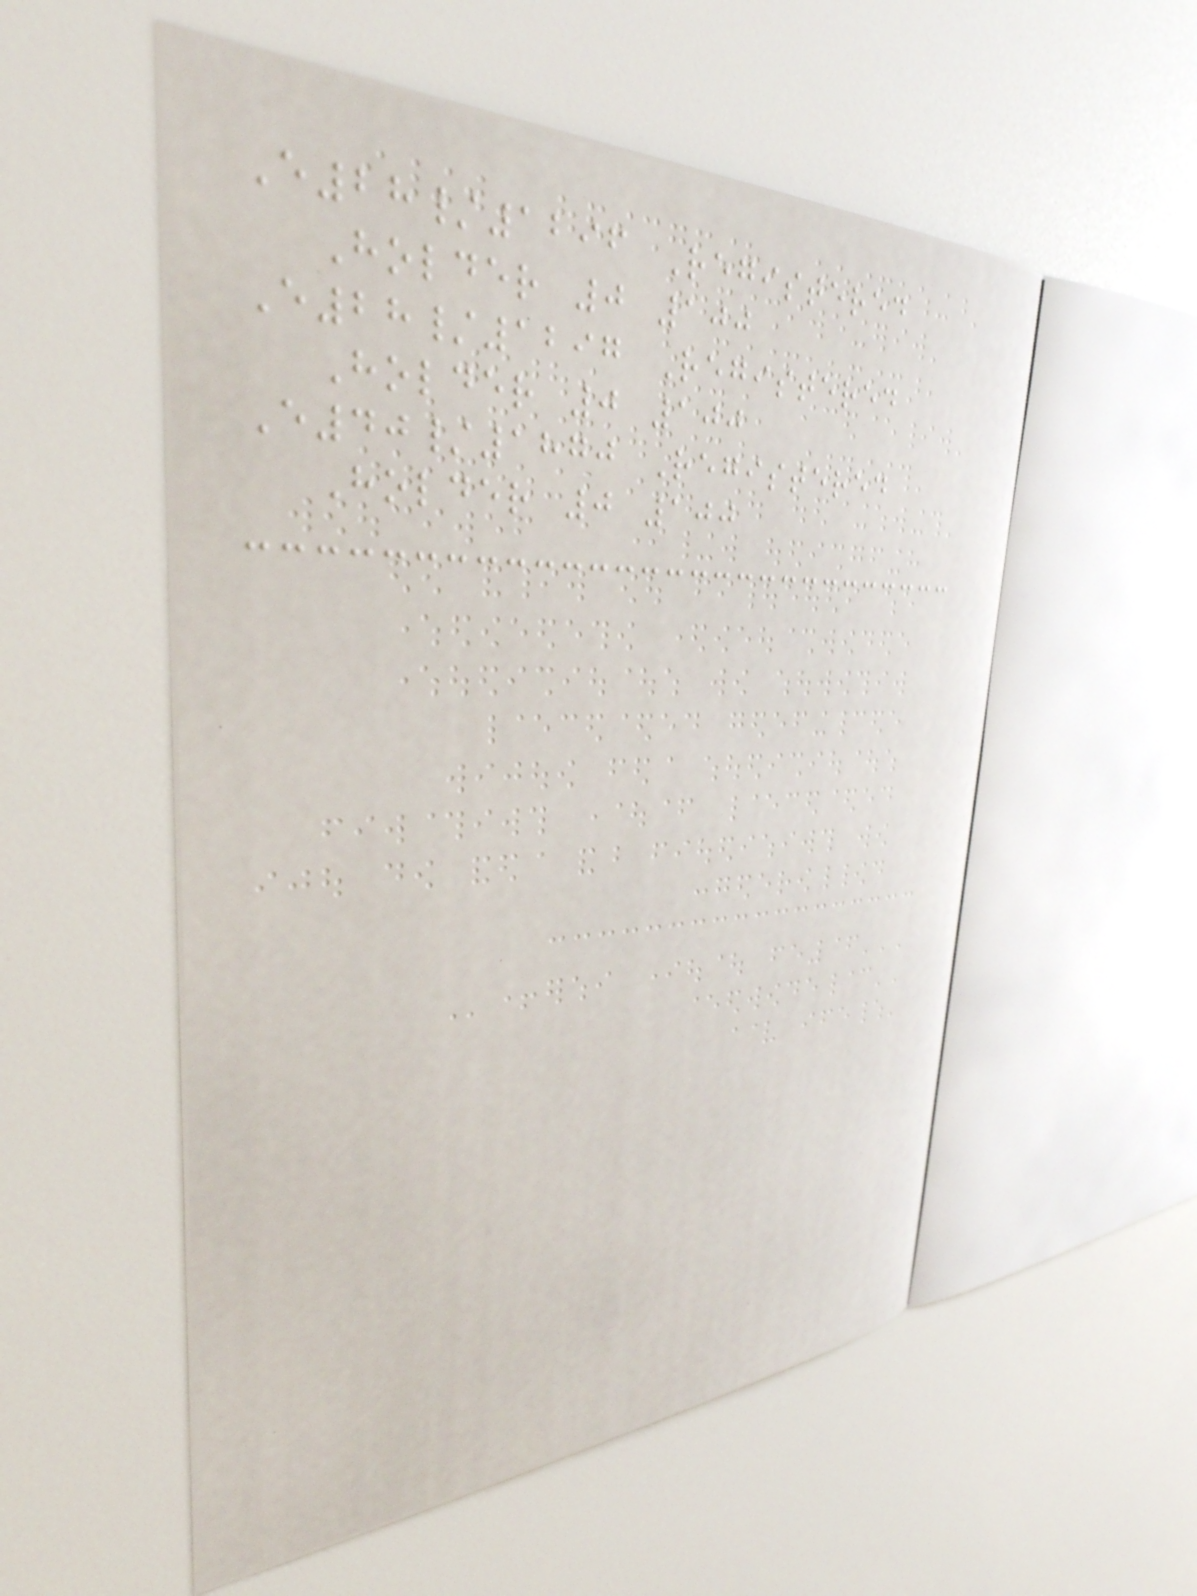E28/1296 Registered
Holder 0 100
E28/1297 Registered
Holder 0 100
E40/1870 Registered
Holder 0 100
